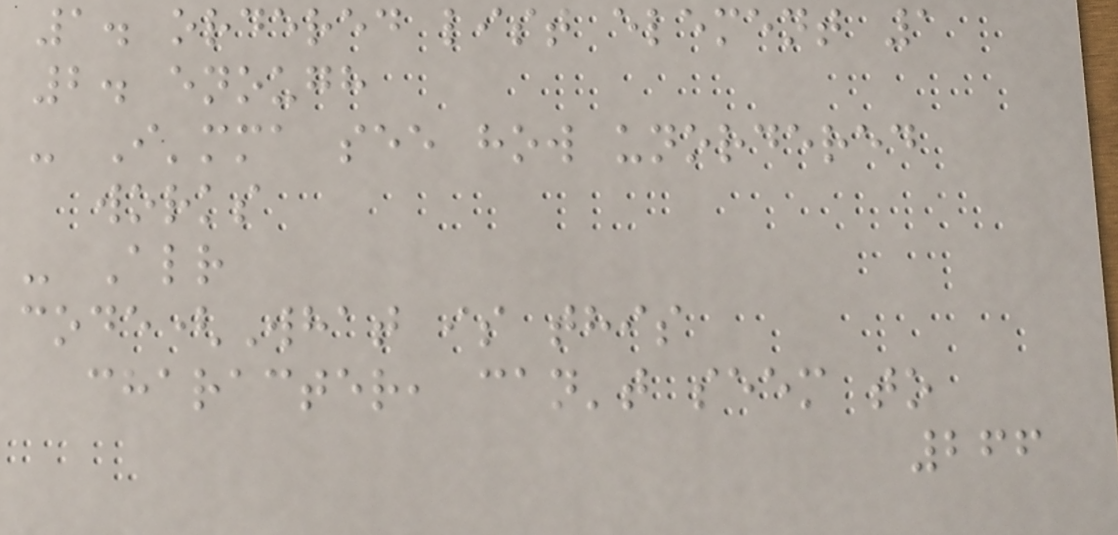1. ordered list element 1
2. enough
- I'mma see how unordered
works
- Alr
code(What is this
character, can't seem to
266
